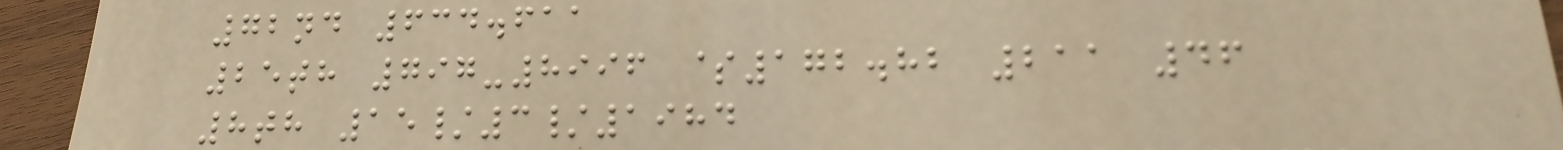72nd 634.611
25th 797-8996 $172.82 211 46
8th 15/3/1984
